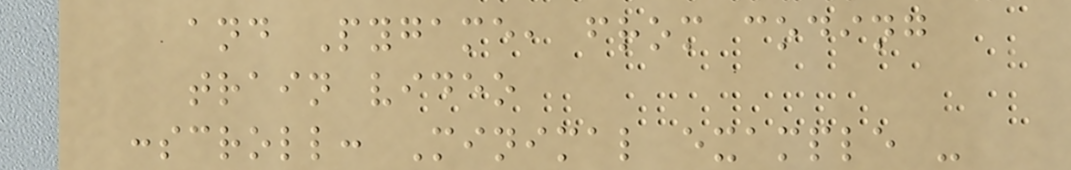and Pygame, from coding
train video
:scroll: Minimal example -
